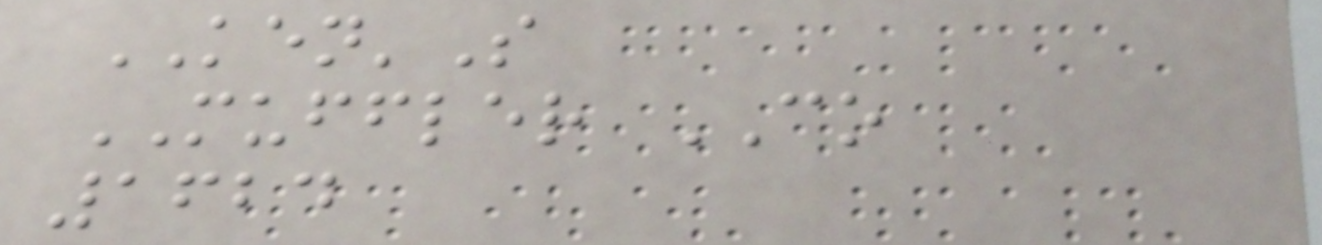KEN'S
MUFFLER CO
1624
